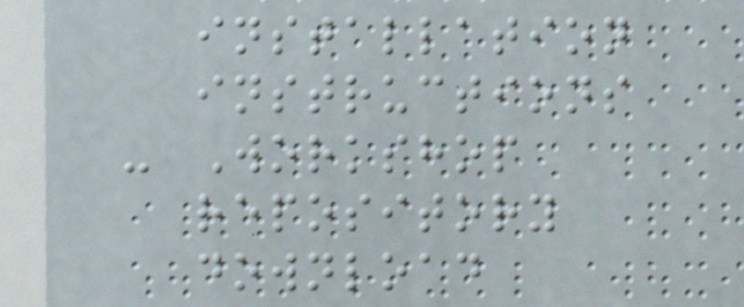installation
instructions
- Workshop
repository
download
